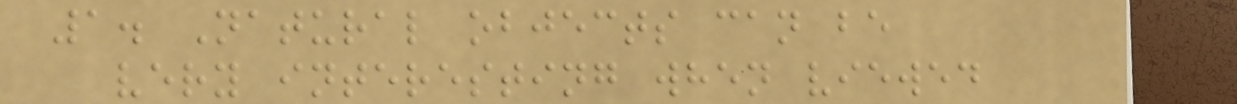1. Natural objects can be
very interesting when viewed
